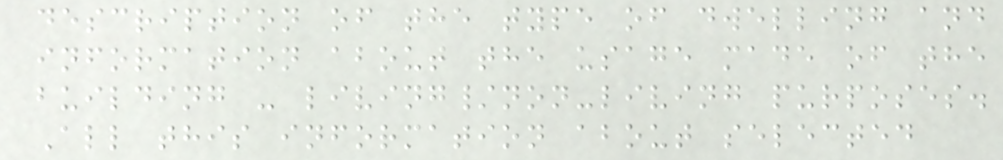description of the type of dwelling and
information about the usage made of the
building - living/non-living purposes.
All this information about selected
